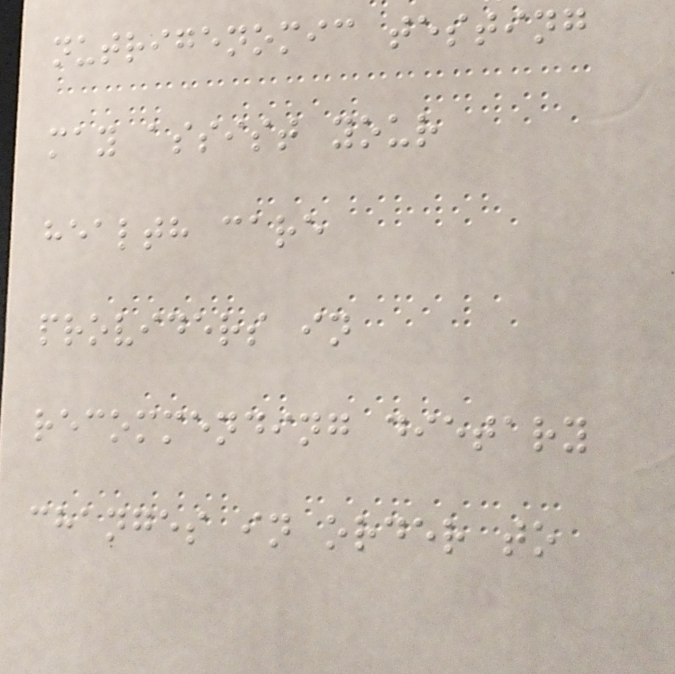nutrigenomic testing
may assist your
health care
providers in
recommending dietary
changes in order to
